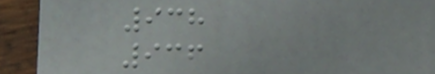938
936
